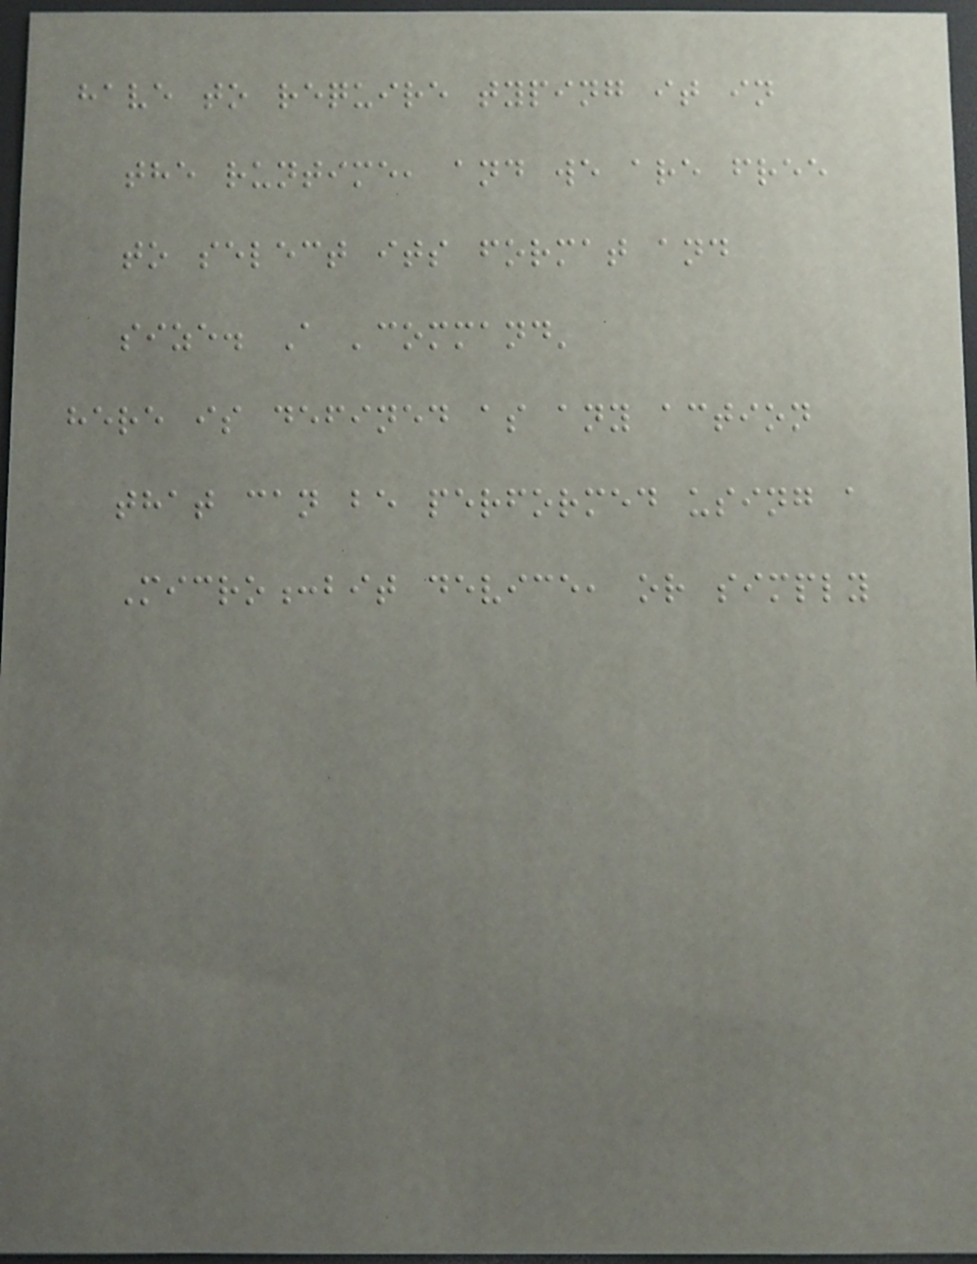have to require typing it in
the runtime, and we are free
to select its format and
size. A 'command'
here is defined as any action
that can be performed using a
Micro:bit device, or simply
